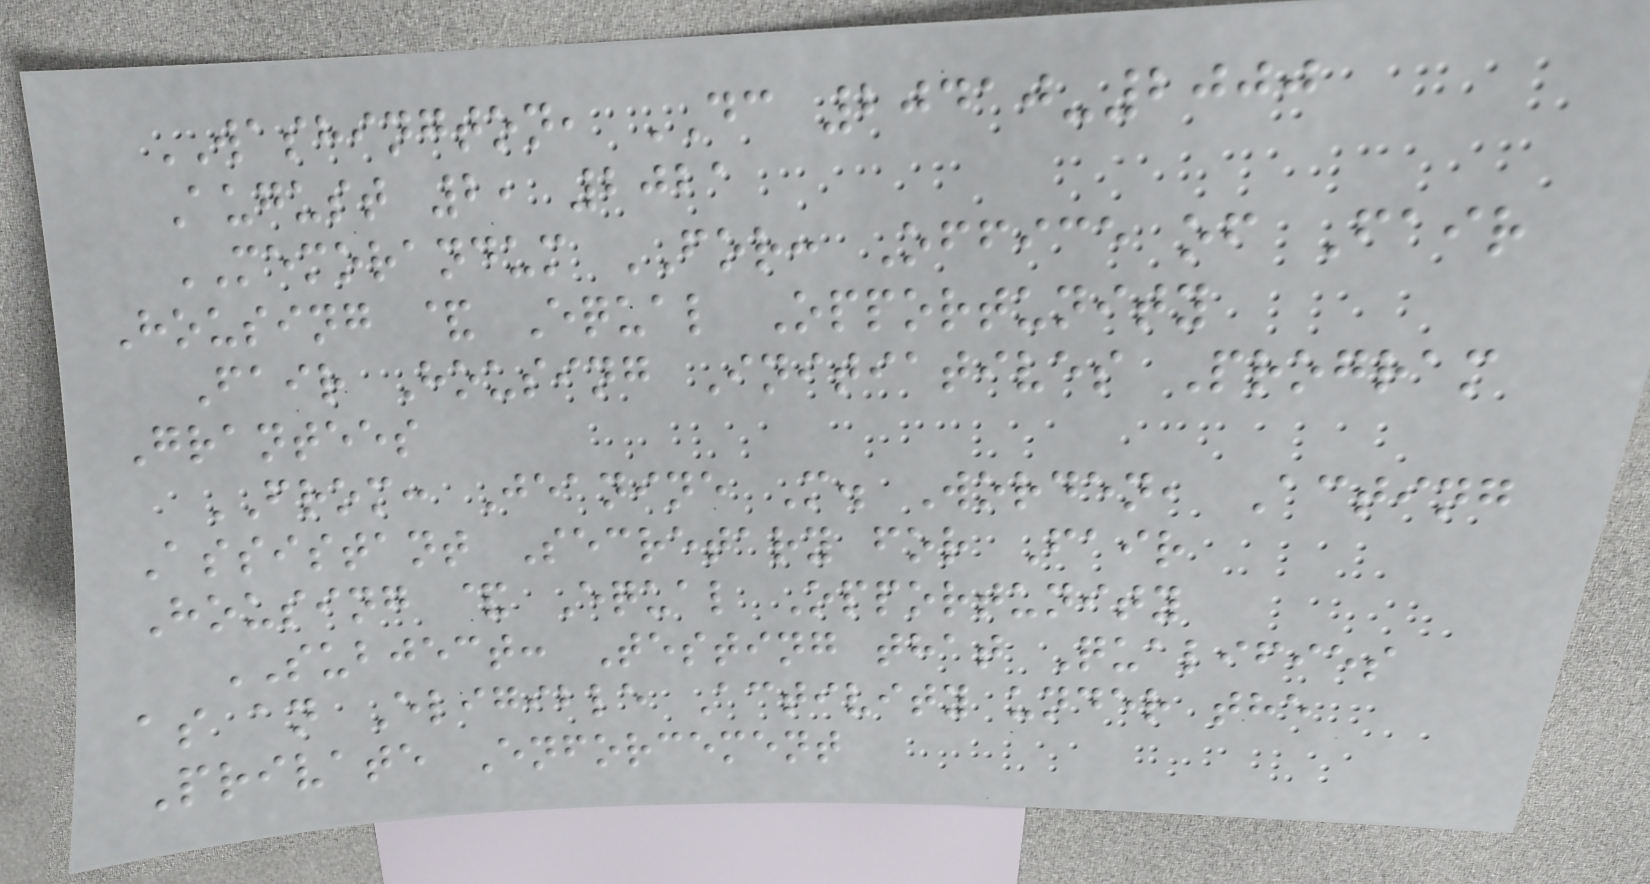WASHINGTON, DC 20410-2000
August 2, 2021
MEMORANDUM FOR: Office of Fair
Housing & Equal Opportunity
Fair Housing Initiatives Program
Grantees
FROM: Jeanine M. Worden, Acting
Assistant Secretary for Fair
Housing & Equal Opportunity
SUBJECT: Testing that Qualifies
as an Eligible Activity under the
Private Enforcement
